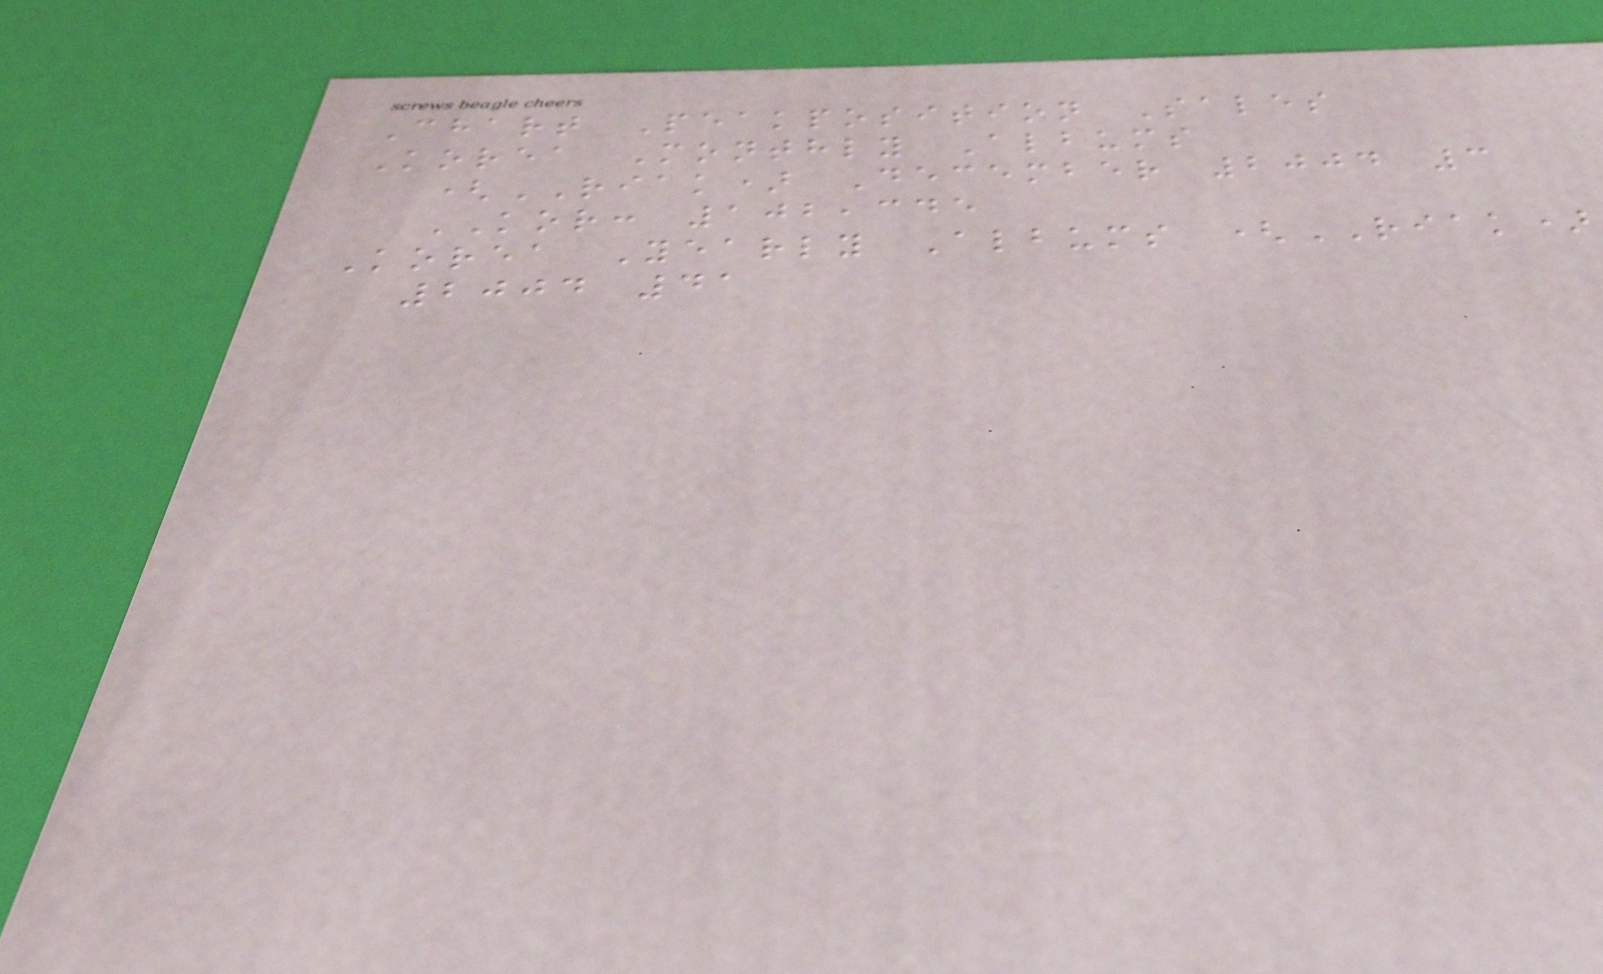Chart Peakposition Sales
Korea Monthly Albums
(RIAK) December 2004 3
KOR: 102,345
Korea Yearly Albums (RIAK)
2004 41
